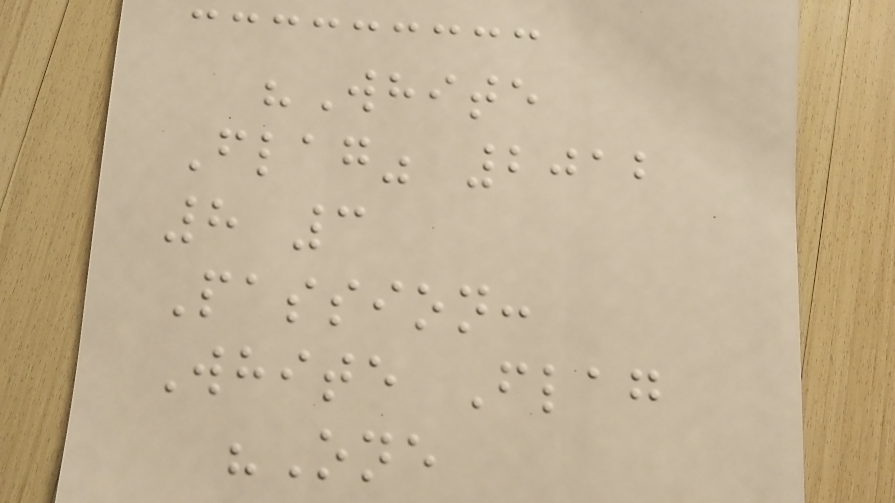"White
Flag" 2012
8 3
Passion:
White Flag
"One
